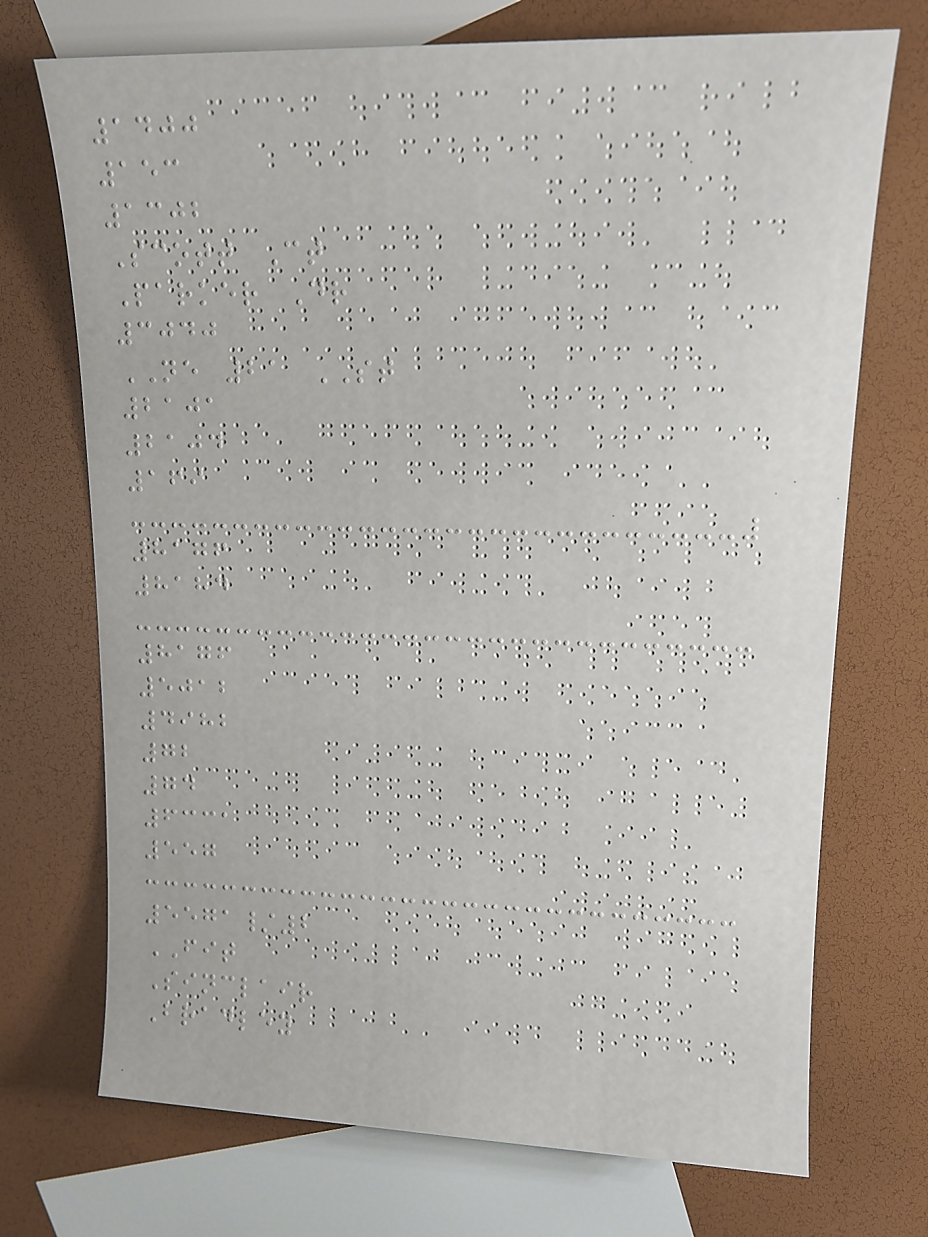1400
153
1302
Scott Ct
Parker Dr
3040
NE 21 ST
2101
2104
169
8176
8184
8176
5012
4982
72
74
6331
557
5571/2
FIT
Sinclair
Bradley
